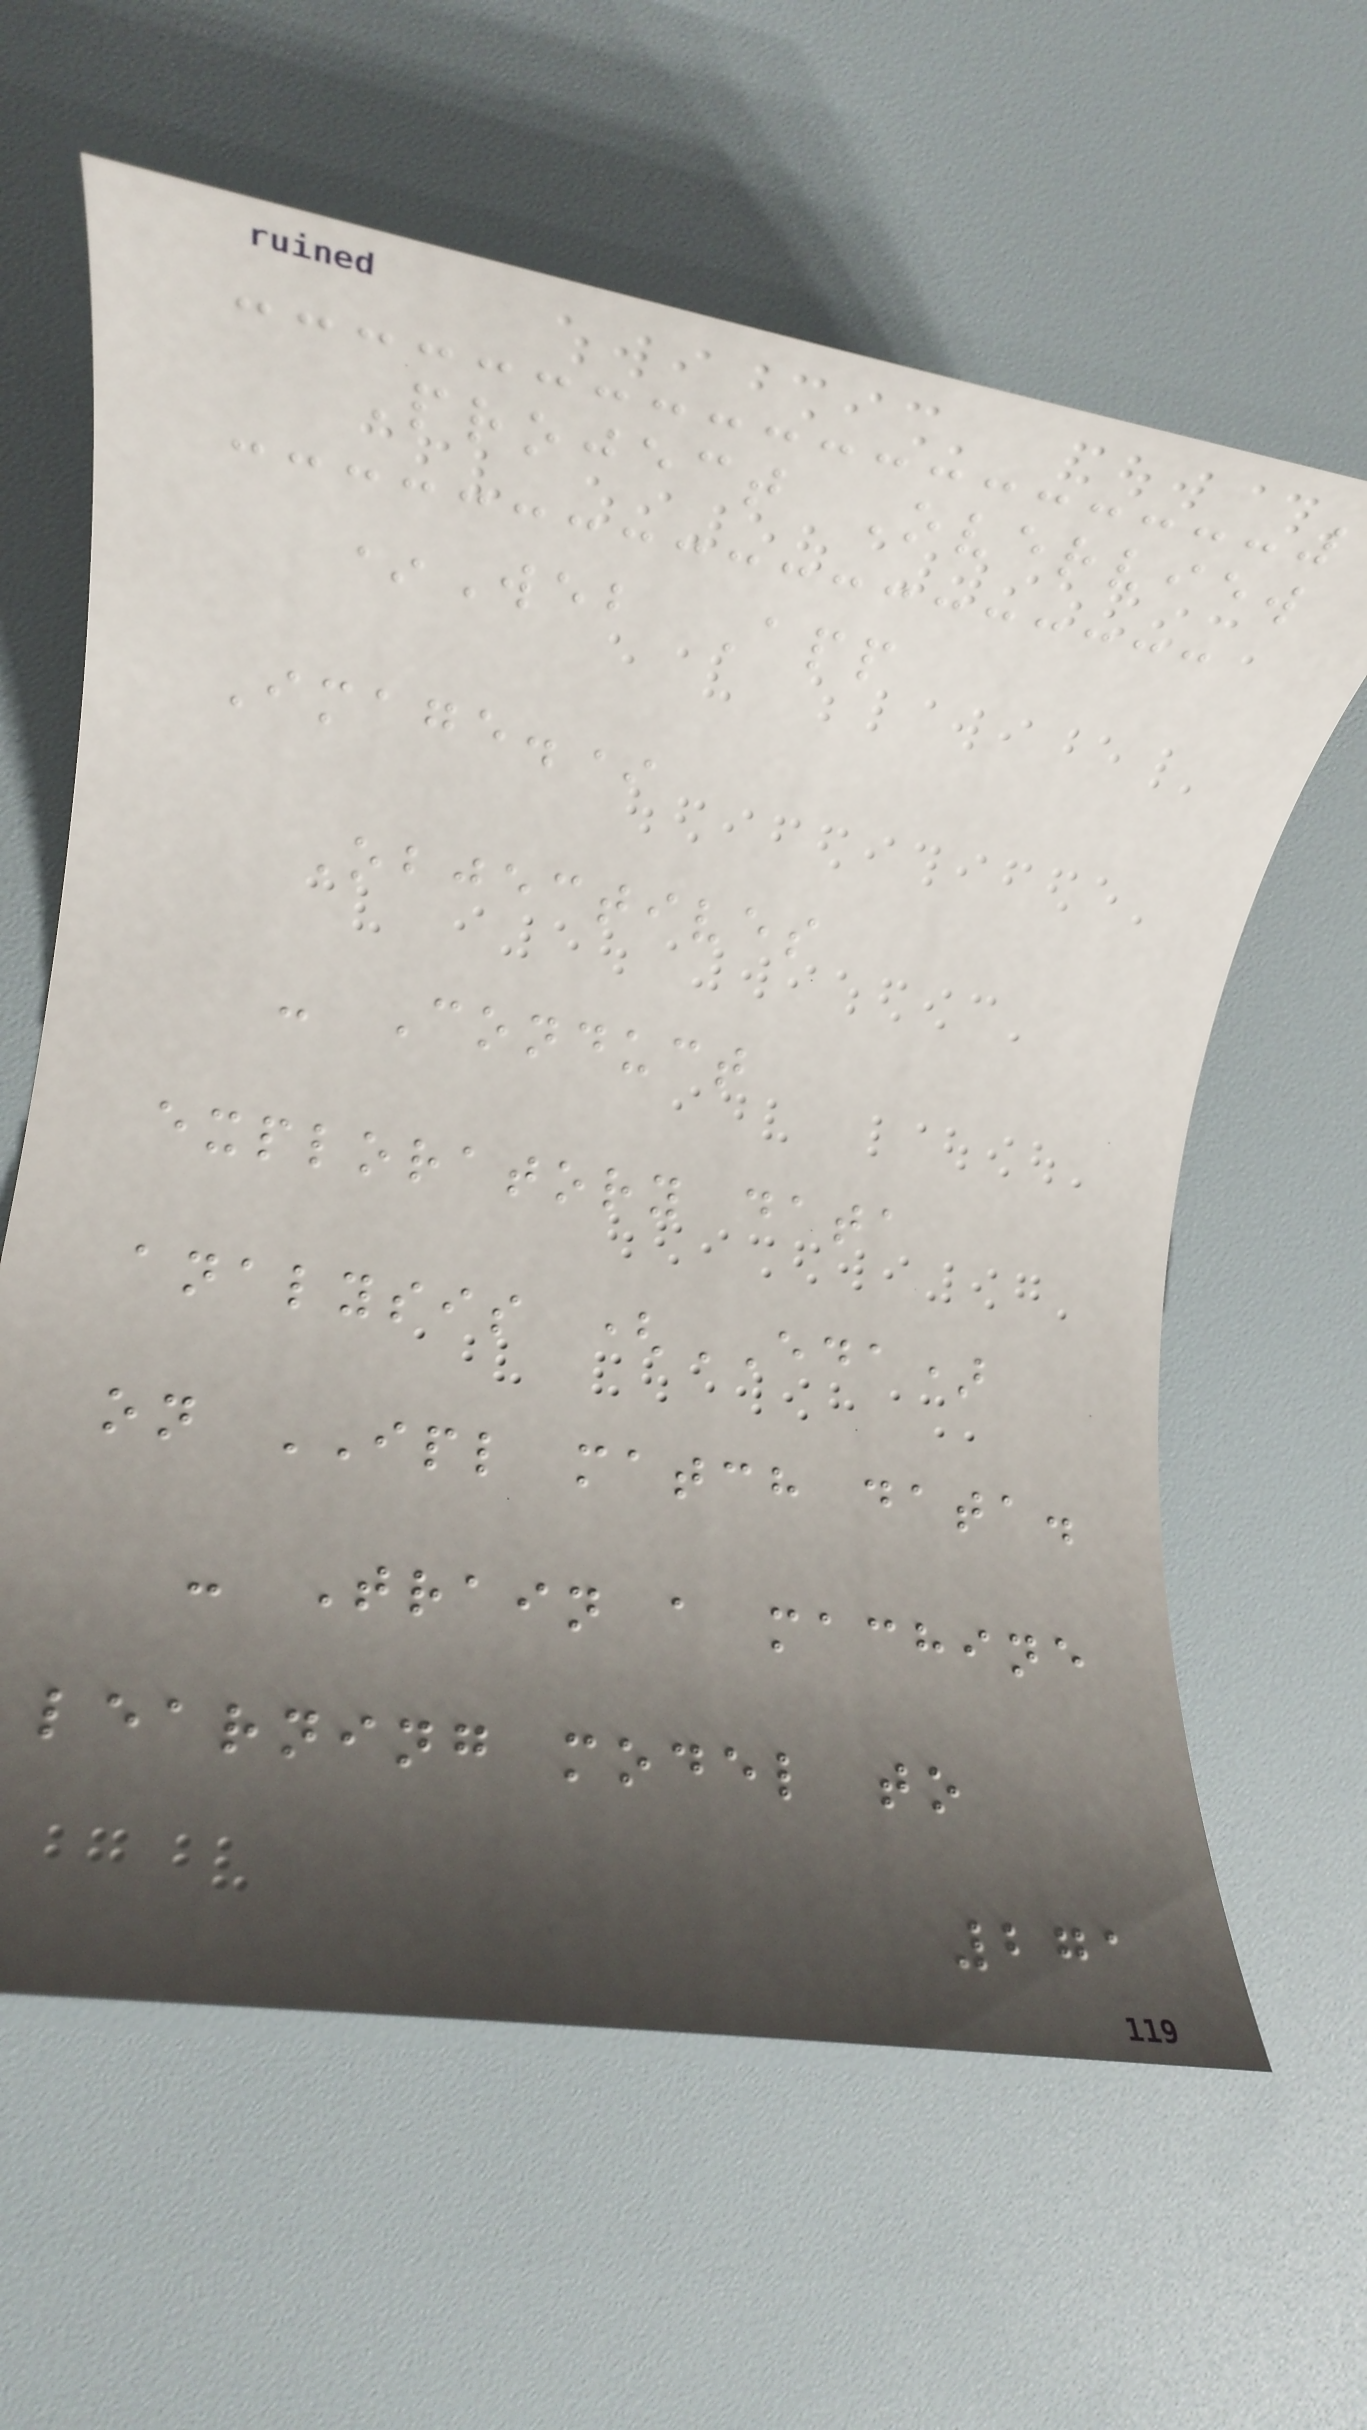Project Overview
*Web App
Image.*
Objectives
- Conduct
exploratory data
analysis (EDA)
on IPL match data.
- Train a machine
learning model to
271
